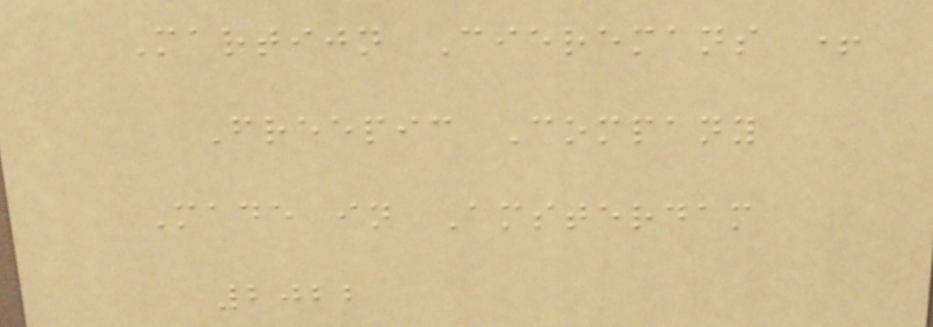Martijn Cieremans +
Freepic Company
Made in Amsterdam
2022
